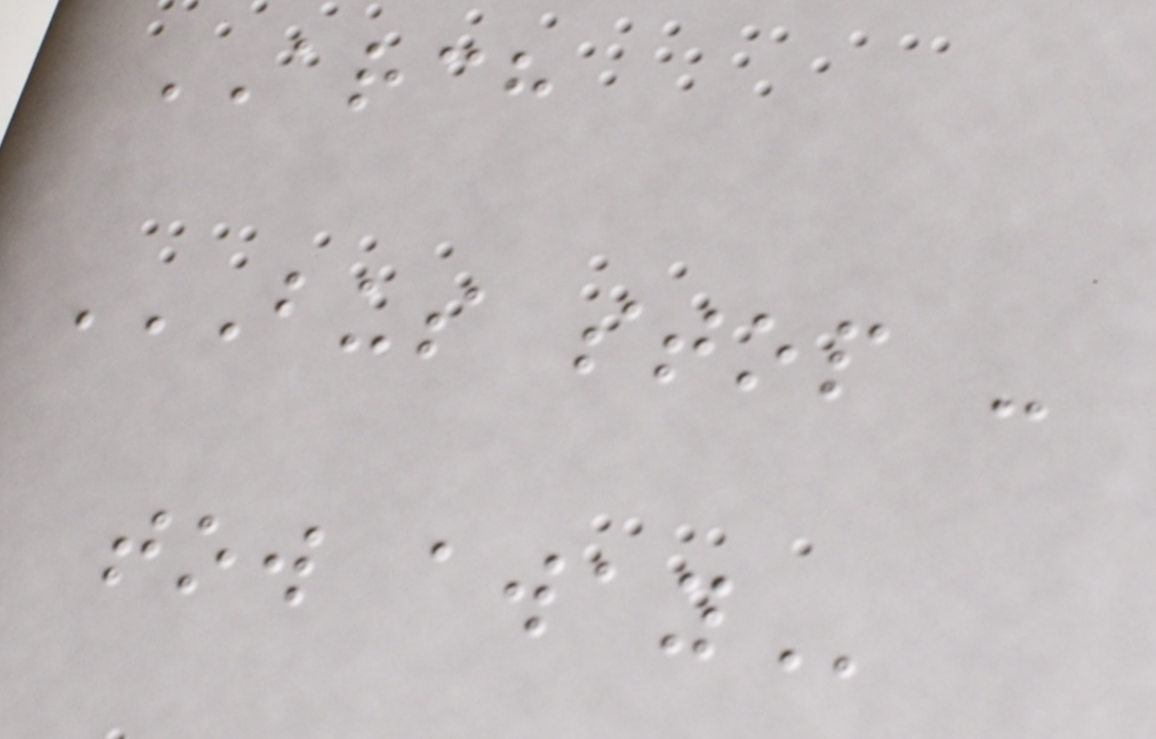ARCH
BUS STOP -
TOW AWAY
